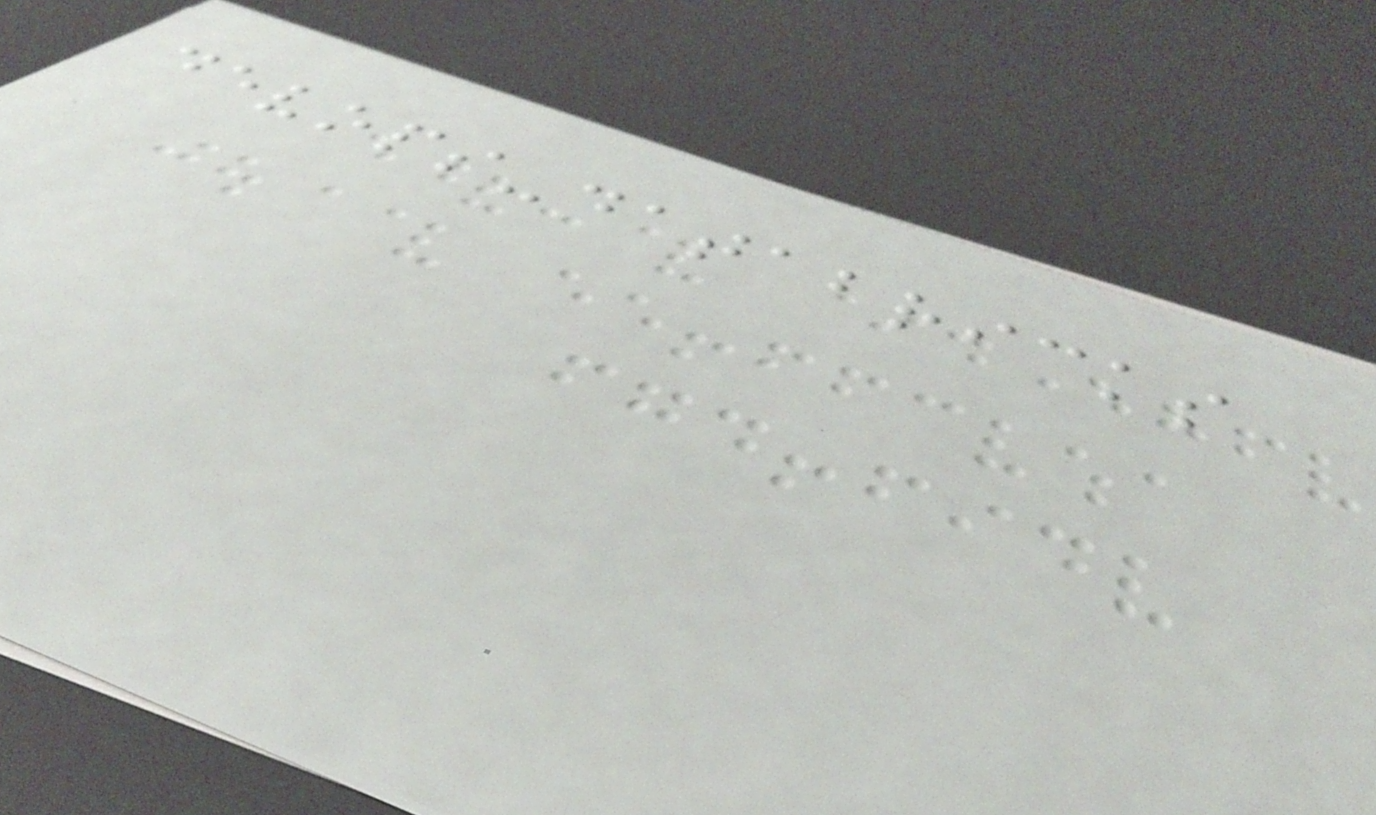devops-databricks
